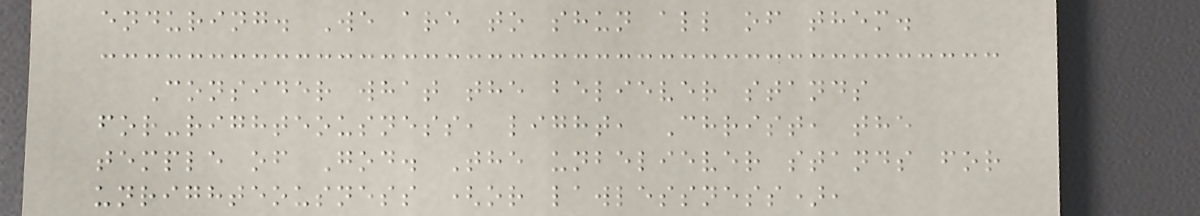enduring. We are to shun all of them.
Consider what the believer stands
for-righteousness, light, Christ, the
temple of God. The unbeliever stands for
unrighteousness (or lawlessness),
